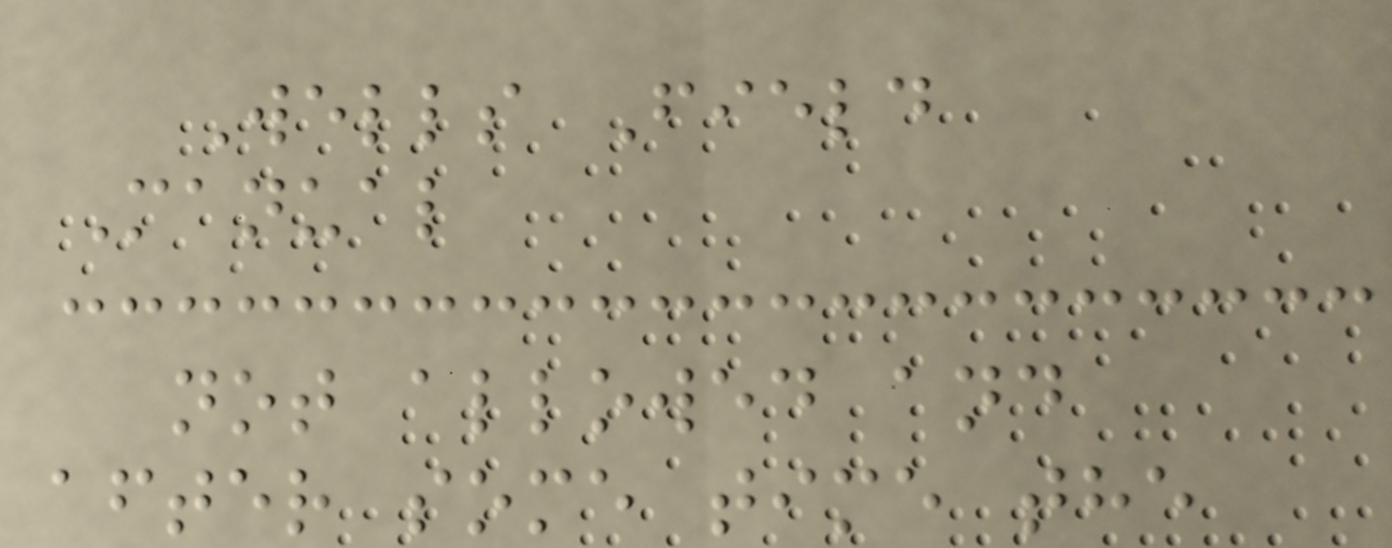Wells Field
Manual
not allowed and
after some time the
